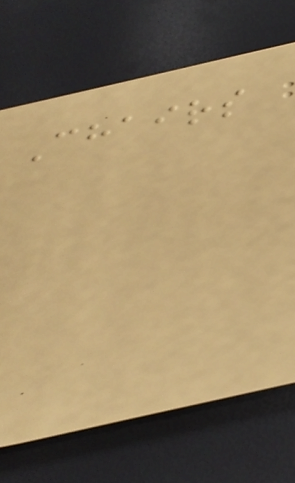Chairs
